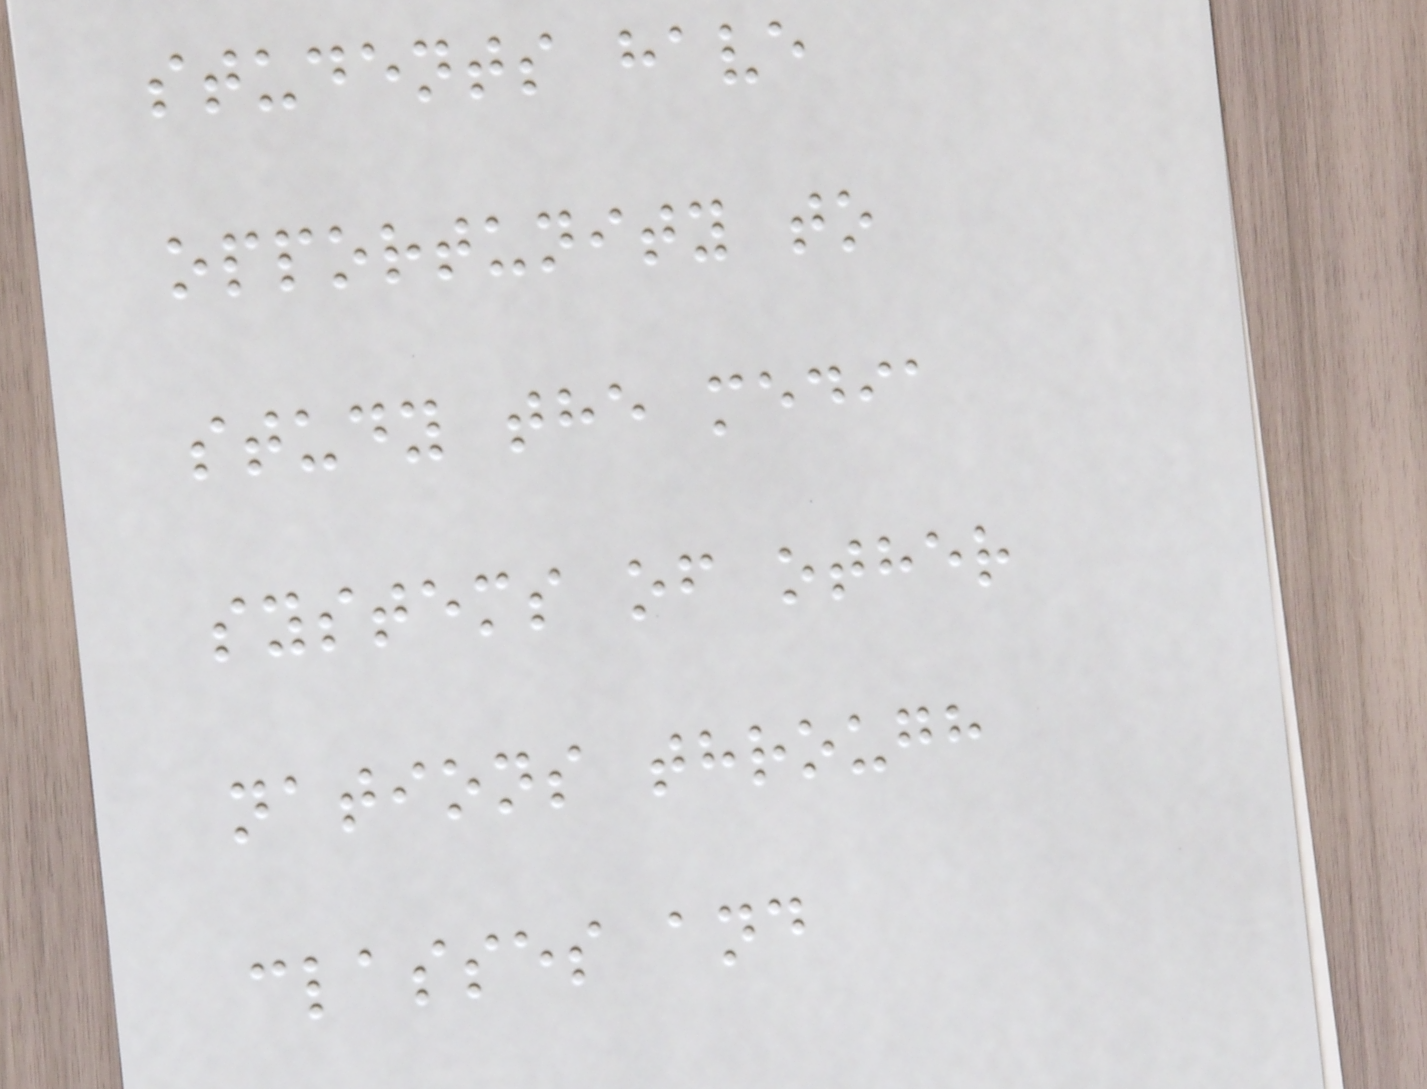students have
opportunity to
study the media
systems of other
nations through
classes and
